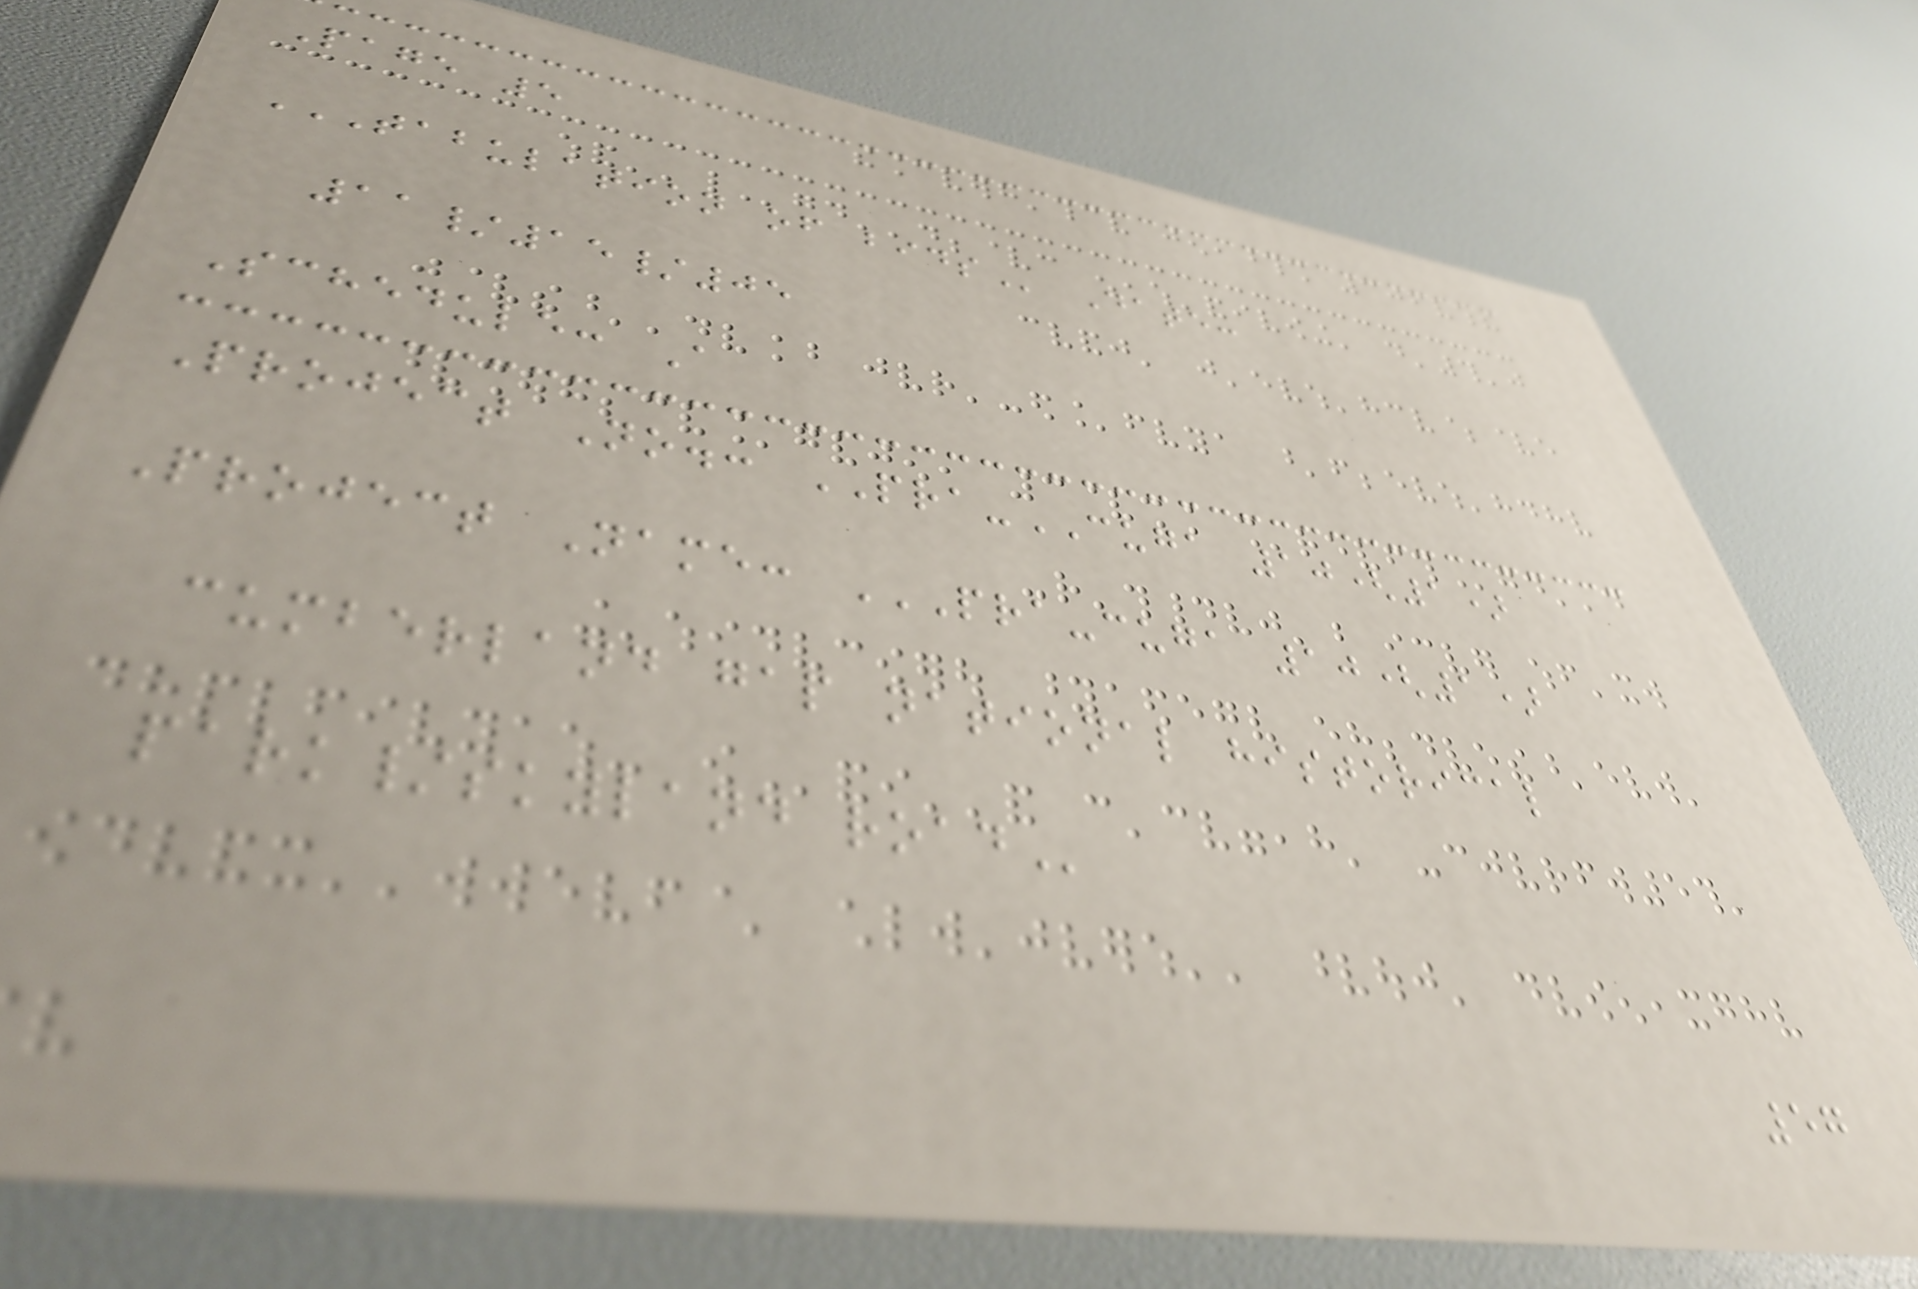Page 5
TABULATION OF BIDS Date:
11/15/05
Schedule: A
Project No.: PRA-CUGA 10(1)
Project Name: PRA-CUGA 10(1)
CUMBERLAND GAP NATIONAL HISTORICAL
PARK/SKYLAND ROAD
57
